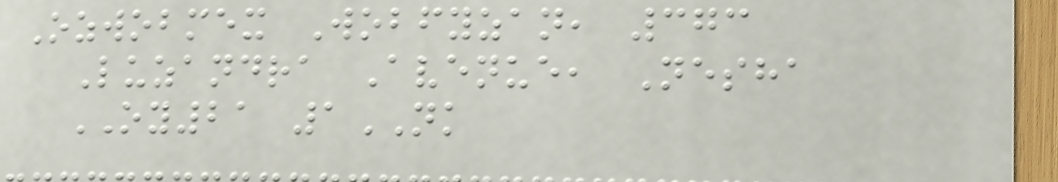Ozwobmex Wobfyzan, 373
Luzandra Avenue, Nesha
OY21 1NK
